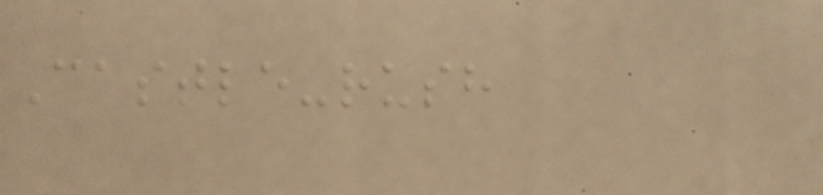Castle-rush
